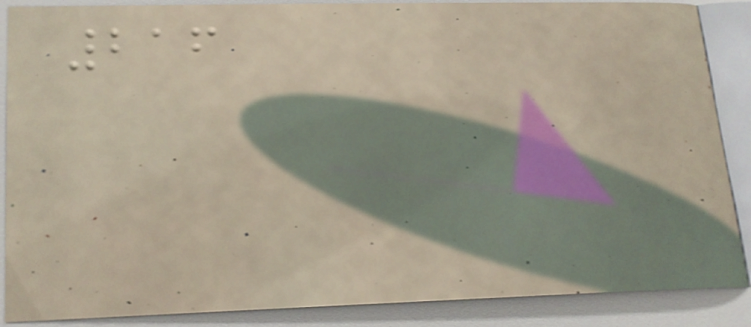216
